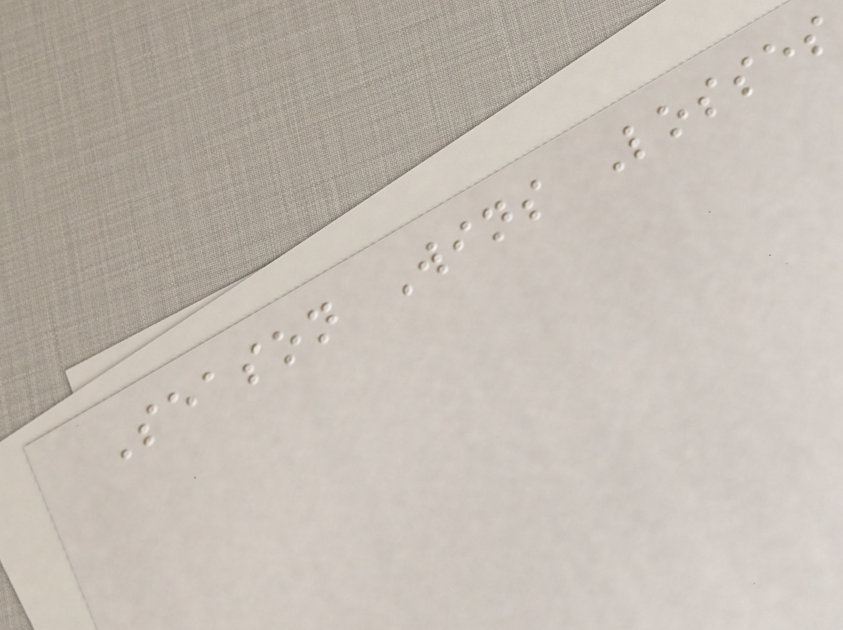Season Wins Losses
